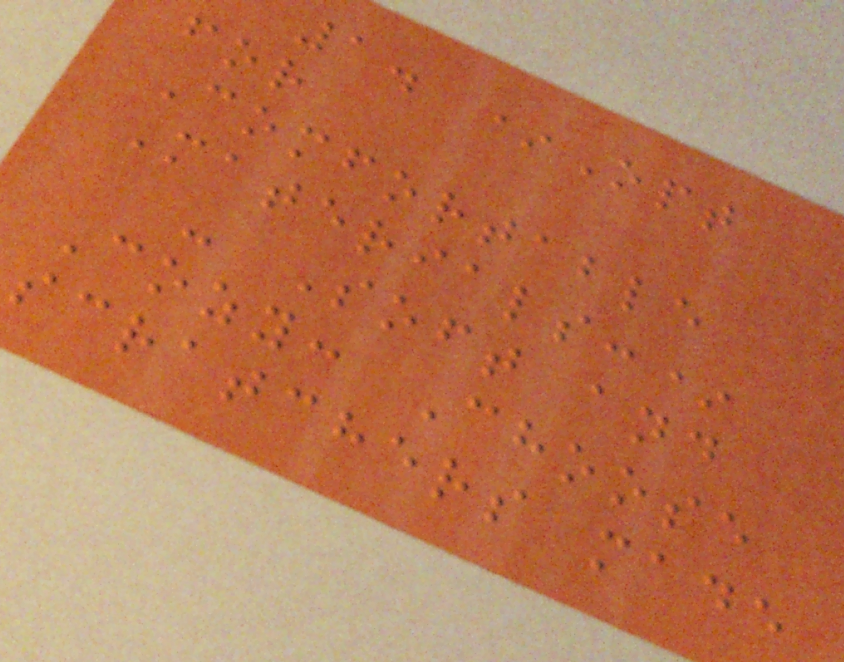1. *Opt
for
Comfortable
Materials:*
- Soft and
Cozy: Choose
scratchers made
